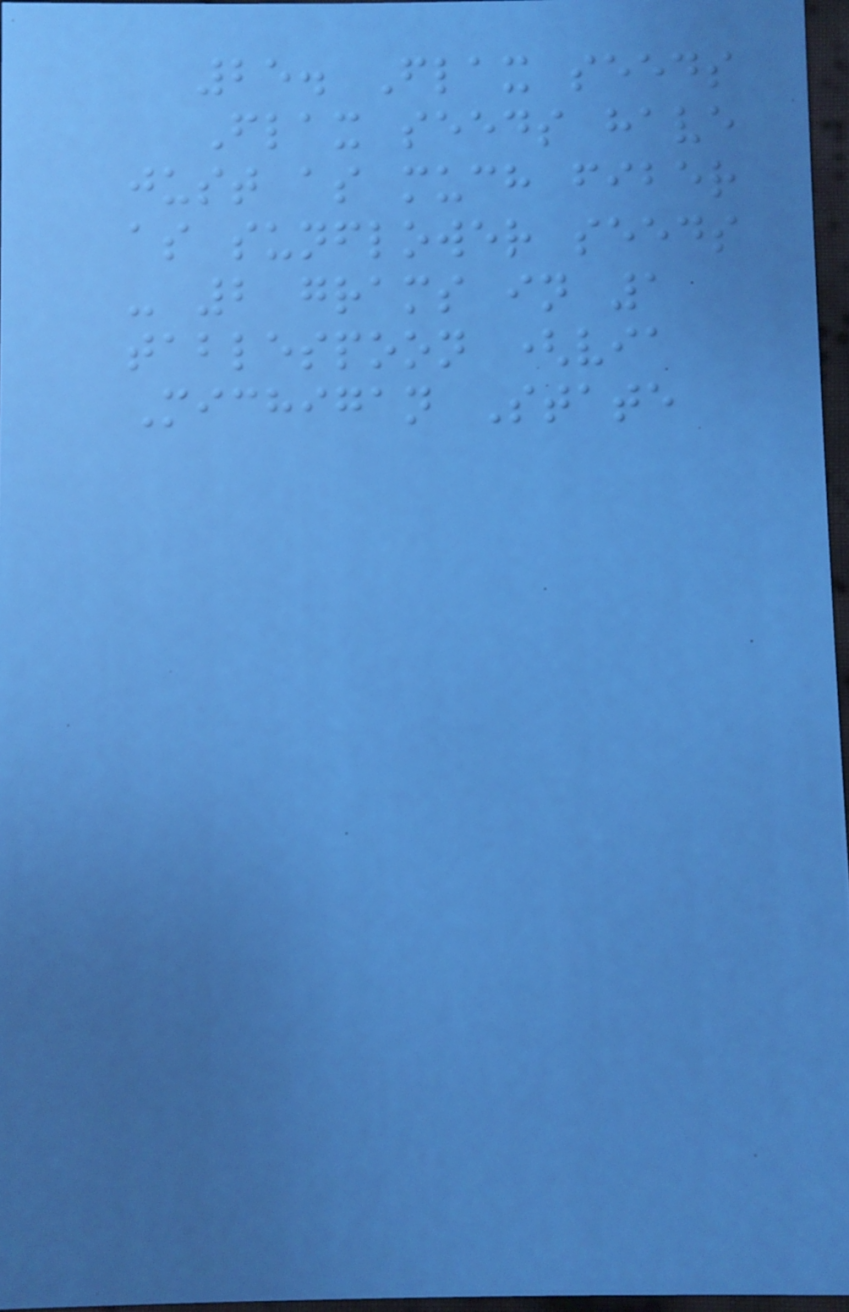25. Flax seeds
Flax seeds have
just as much fiber
as sunflower seeds
- 2 grams in 1
tablespoon (via
Michigan State
